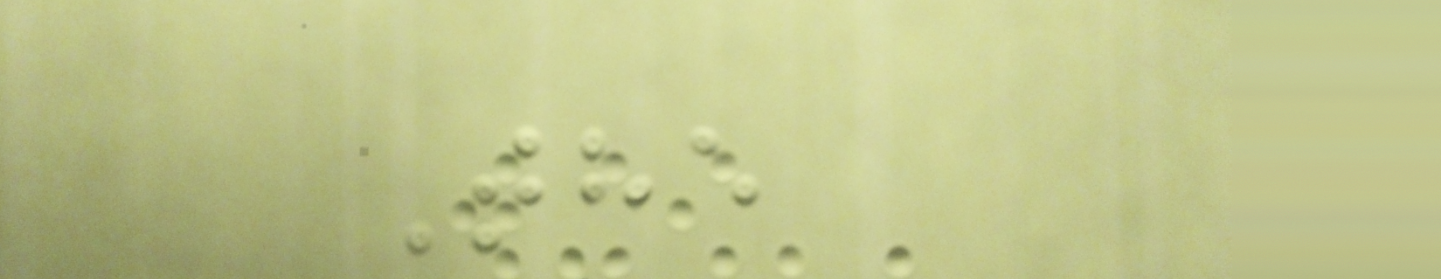The
